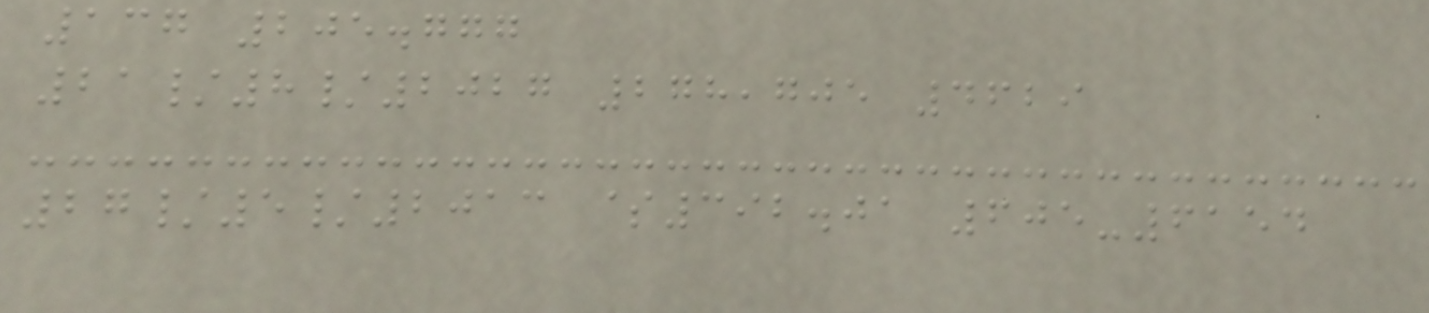137 205.777
21/8/2027 278,705 4629
27/5/2013 $392.01 605-6154
